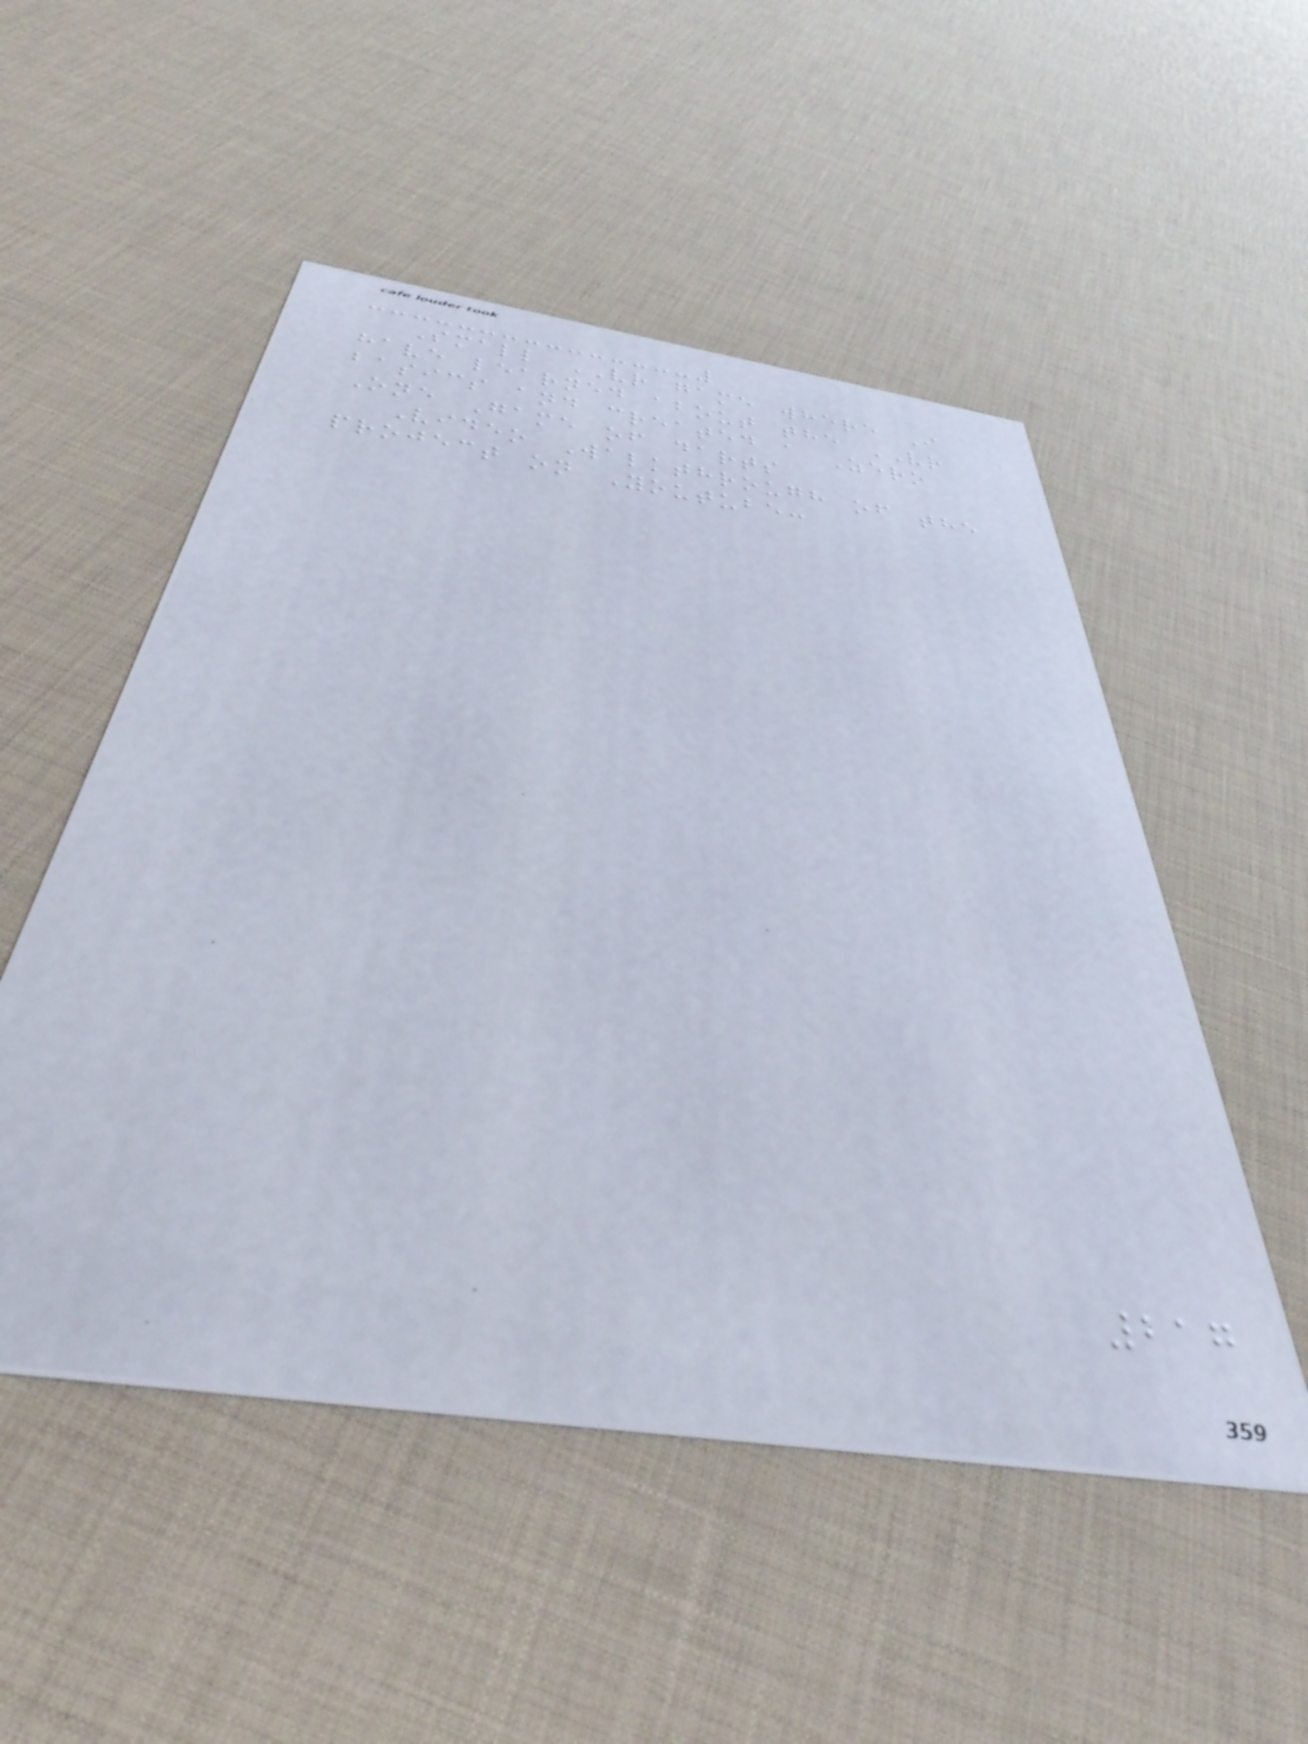Small VR game where I
have learned about the VR
basics and created a Zero
One Game of darts
Video Walkthrough of the
project on Youtube:
217
